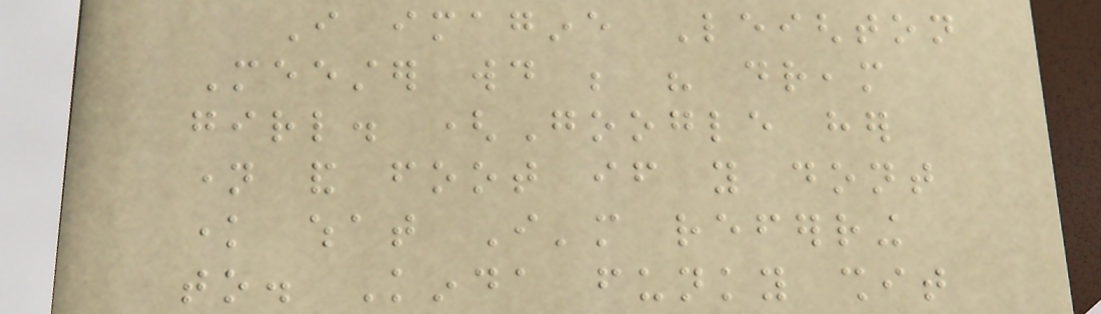I imagine Leighton
Meester would be his dream
girl. (Google her
name and foot if you dont
know what I'm referring
to. Kinda funky shit
